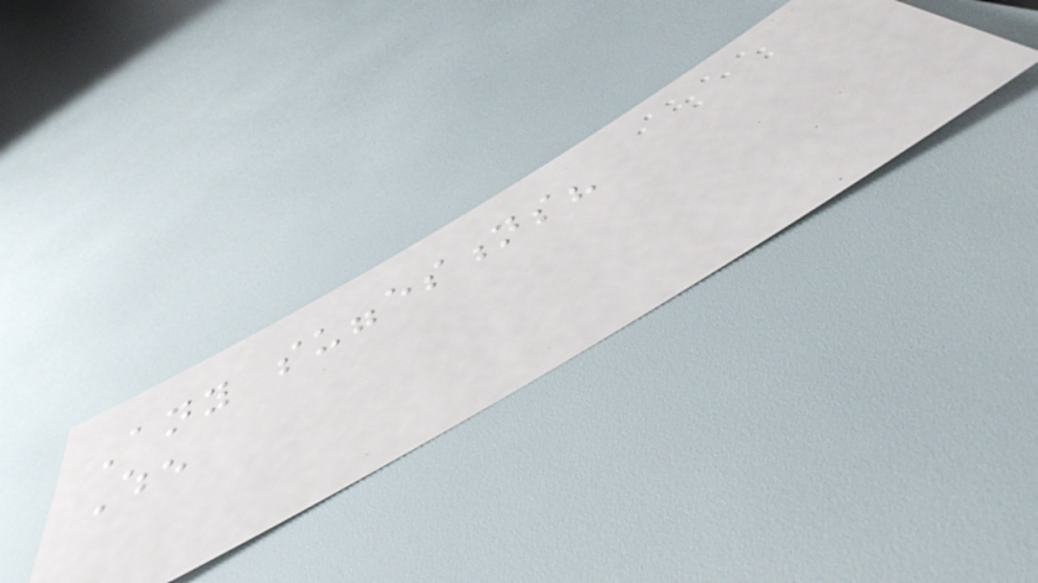Any suggestions?
When
